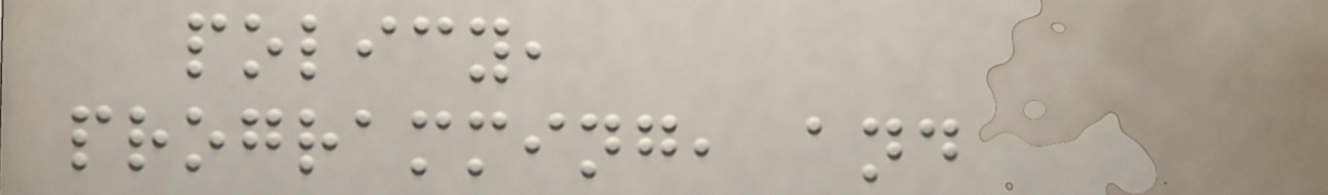policy,
programming, and
